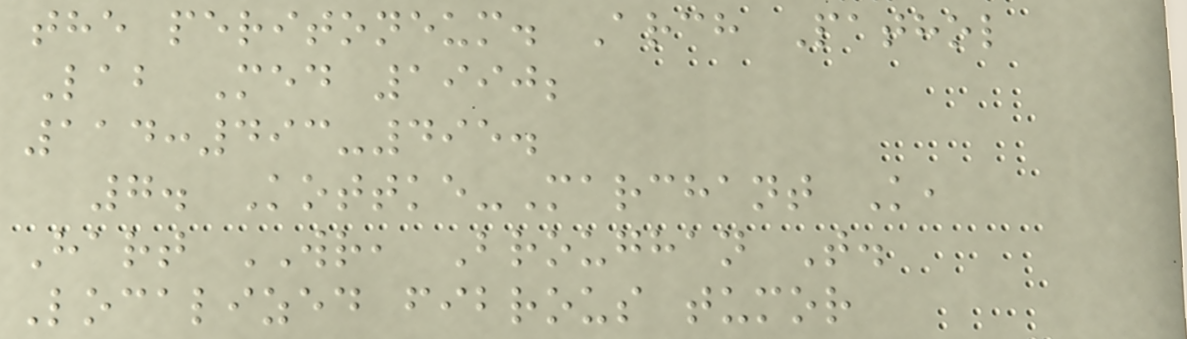the peritoneum. Arch Pathol
Lab Med 1990;
114:493-495.
7. Kottke-Marchant K,
Hart WR, Broughan T.
Localized fibrous tumor
